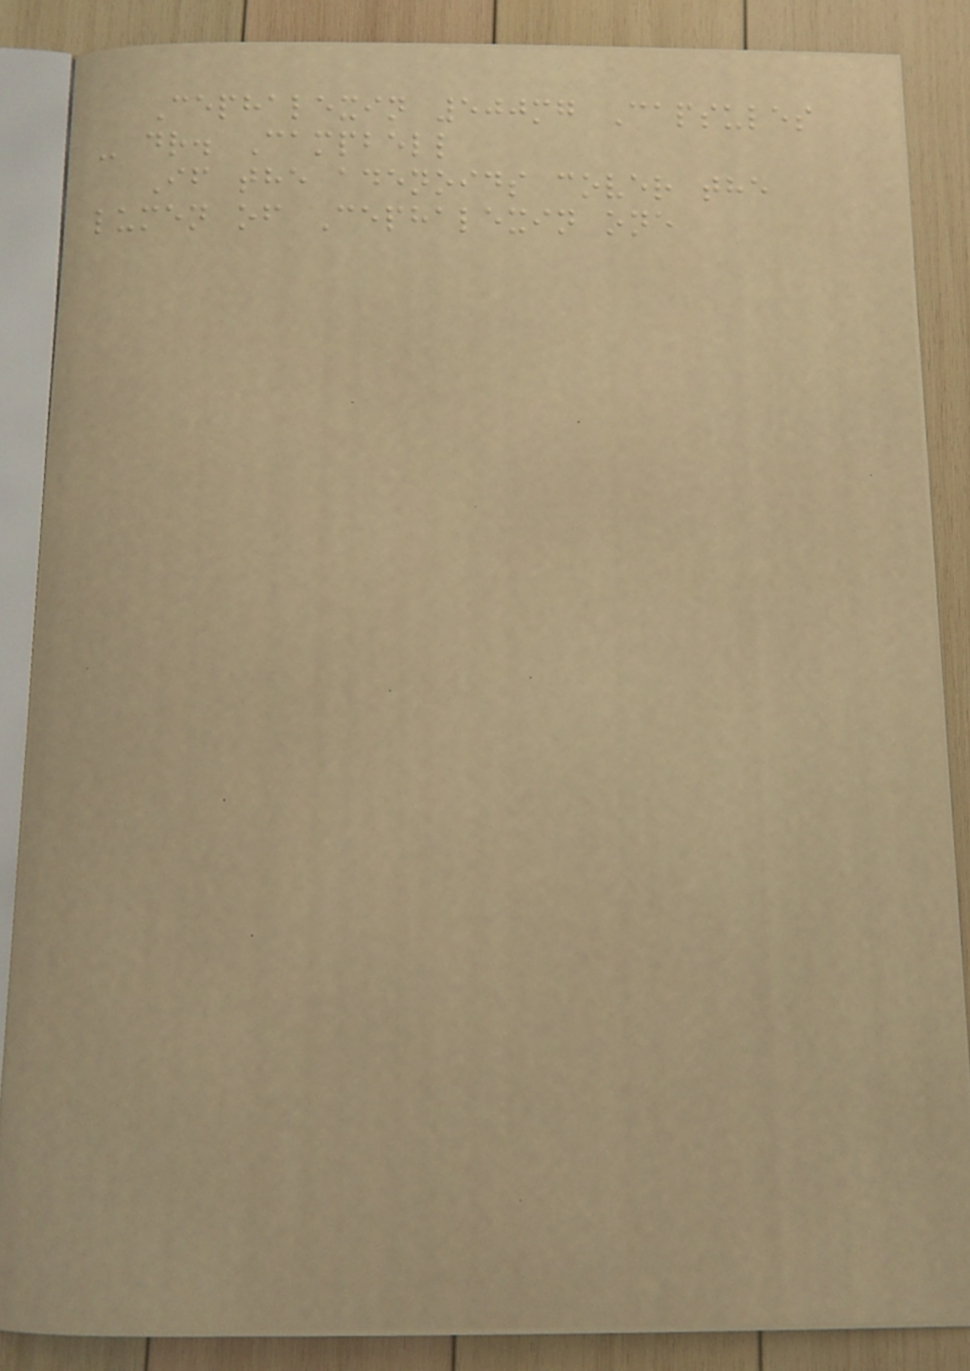Cephalexin 500mg Capsules
- dr. Campbell
If the adenoids cover the
lumen of Cephalexin one
